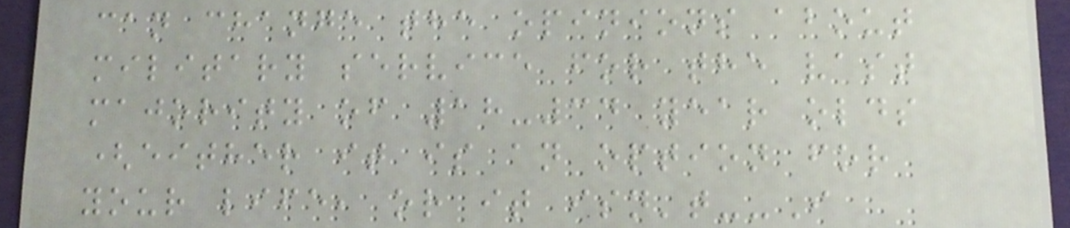can change the opinions about
military service for the vast
majority of 18-34 year olds
(either it is an option for
your life, or it isn't--I
